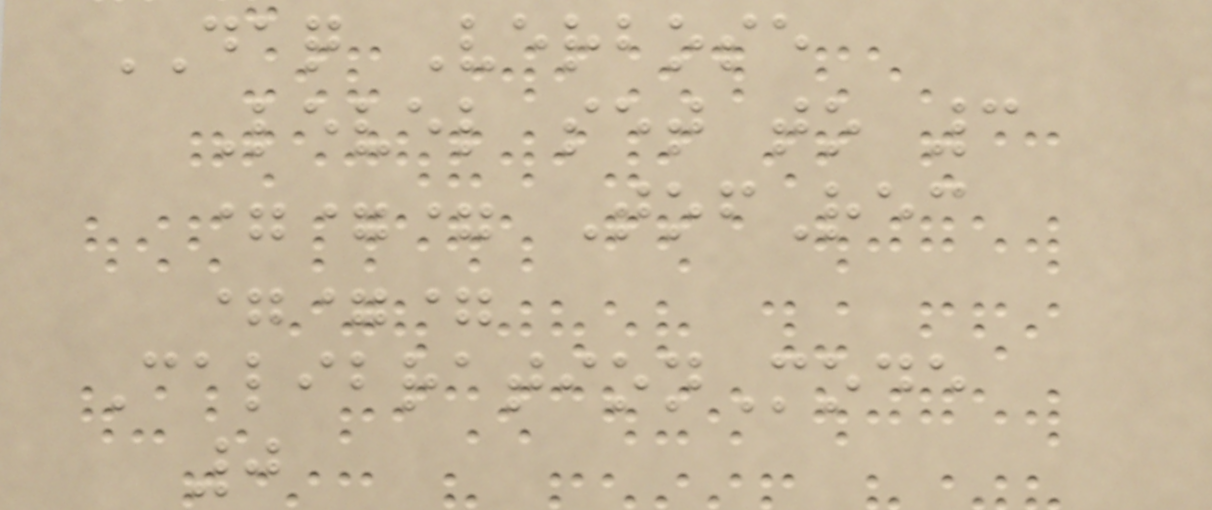DAQ Verbose
Level set to 3
=== TofRec
===
CalibrationMode
0
